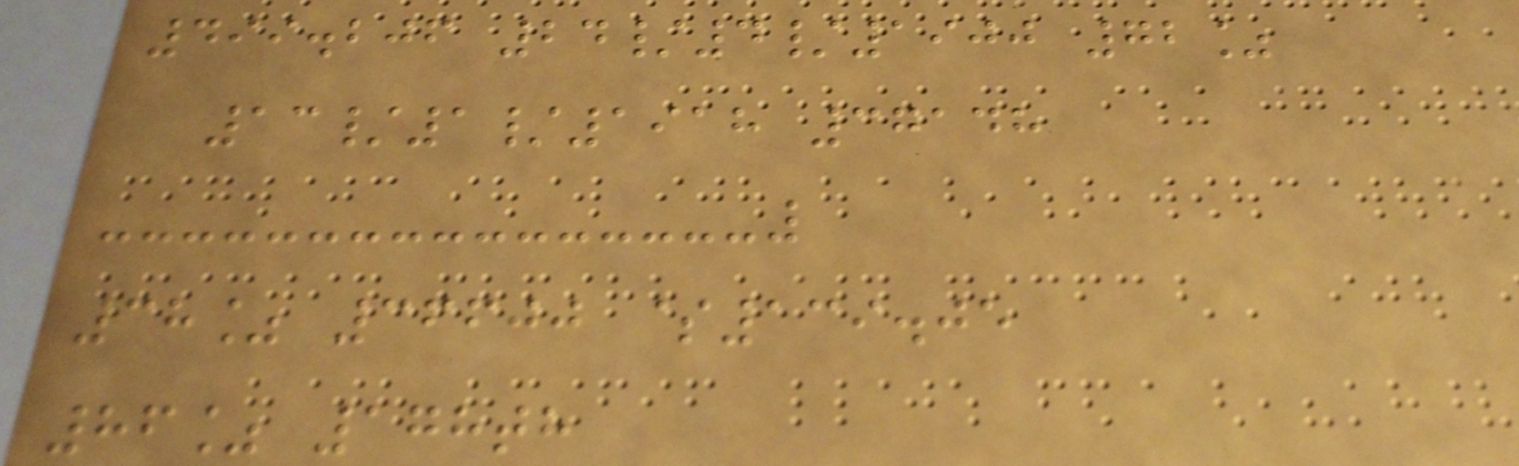499.206 24/4/1900 72%
13/1/1918 37148
38% 36600 $139.05
86% 178th
